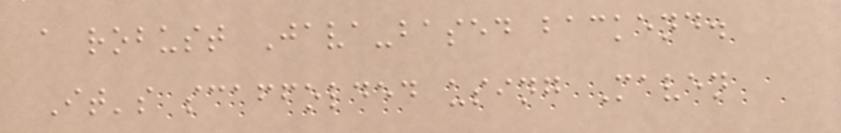a robust Java-based backend.
It's scaffolded using Maven
